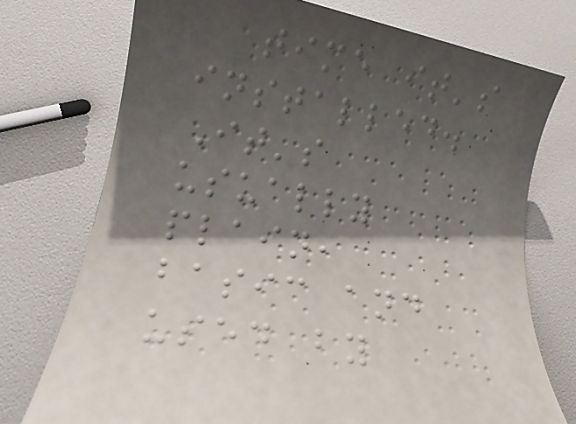time it's
installed.
It's
usually
plain,
basic and
used by
